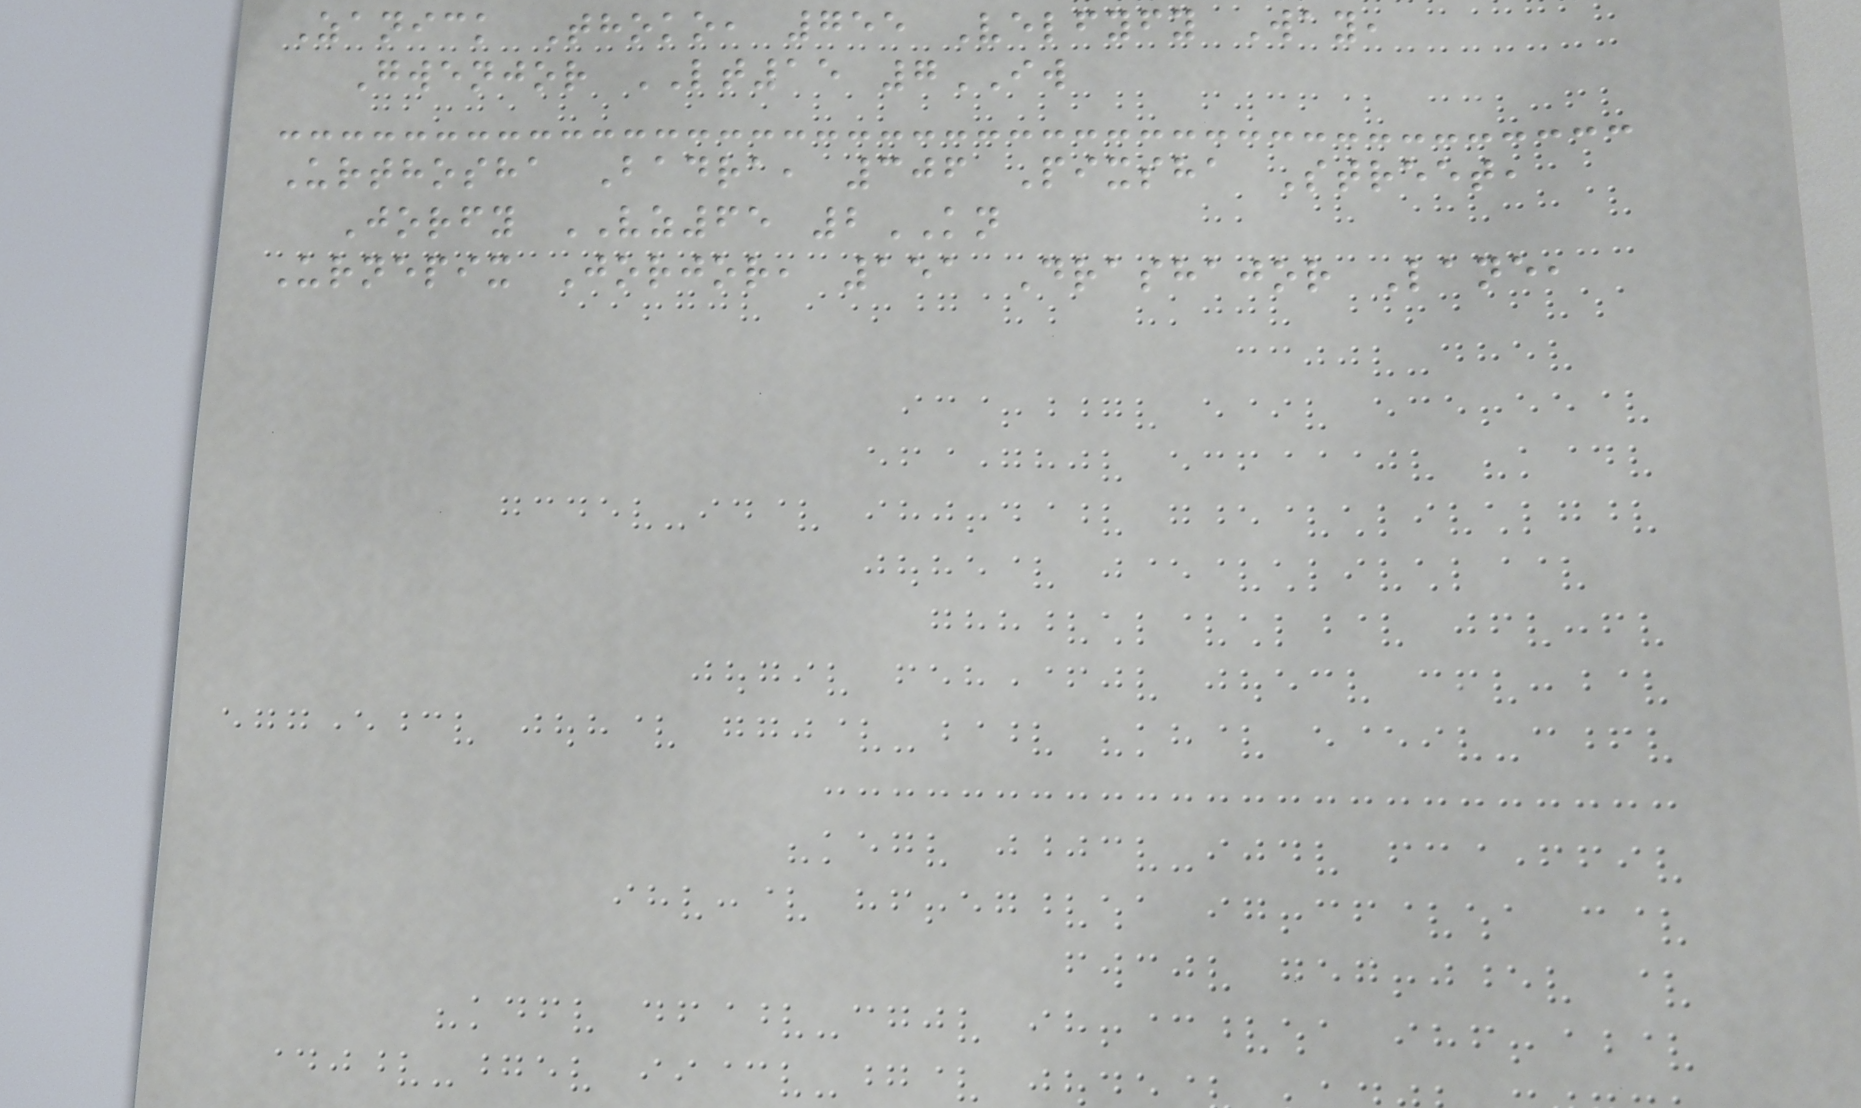Zanick Thoko, 755 Velfyfy Way,
Gwenjor LT15 7IW
Urthosha Badra, 306 Pixsha Street,
Jorfy VZ65 2KN
Urnepix Jorjor, 151 Drashajor Lane,
